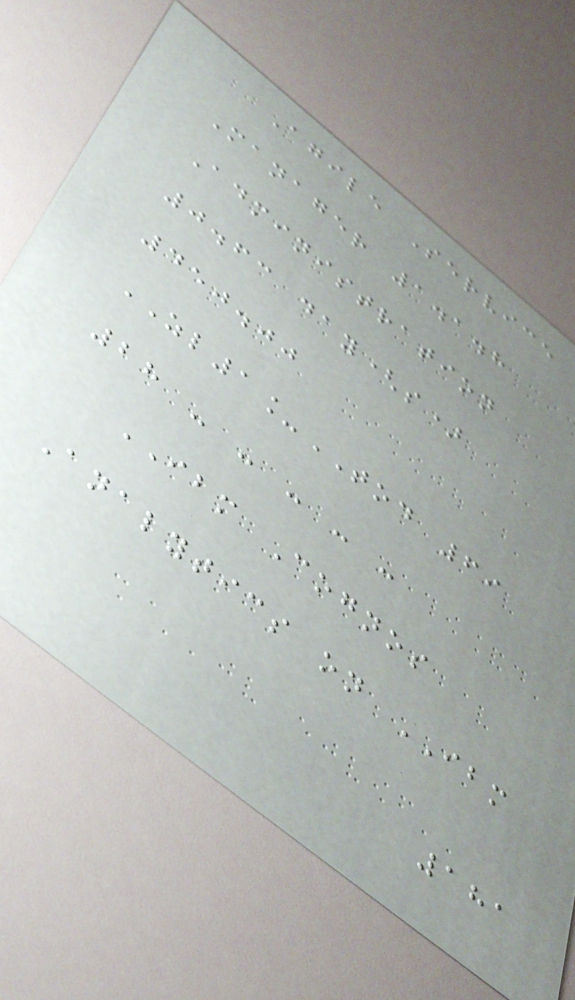Agile Service
Manager 1.1.8
Administration
0.63 day(s)
450.00
ZL1_TOD 69
28 - - - - -
IBM Cognos
Analytics on IBM
181
